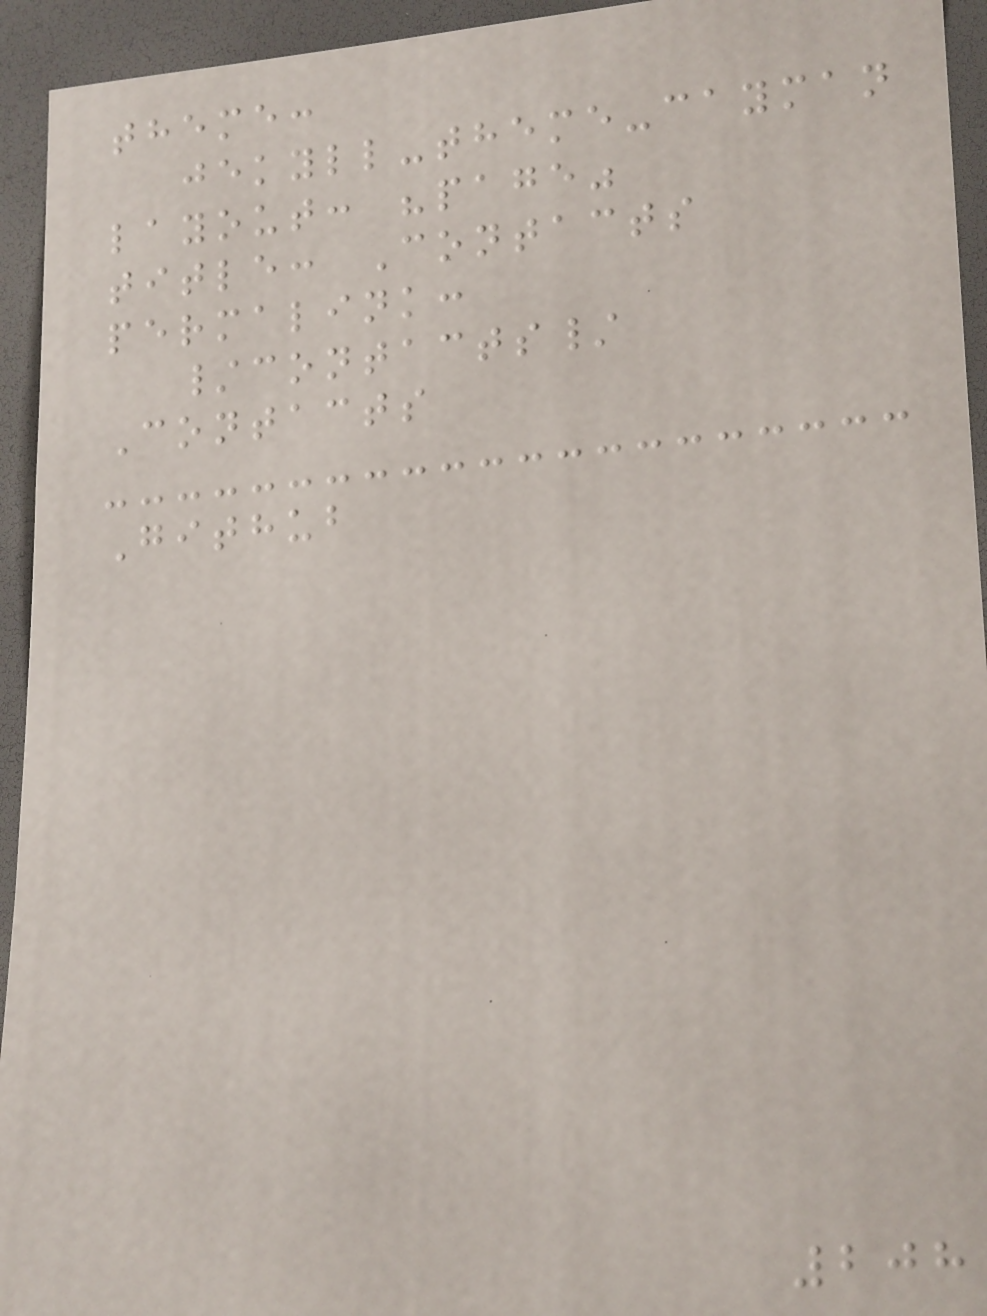theme:
jekyll-theme-cayman
layout: "page"
title: Contacts
permalink:
/contacts/
Contacts
Github
208
